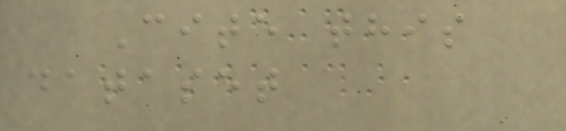Cite this
dataset
